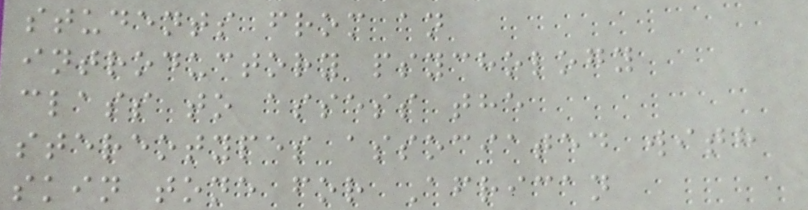students from an
introductory psychology
class to assess the
stereotypes associated with
skin tone for African
